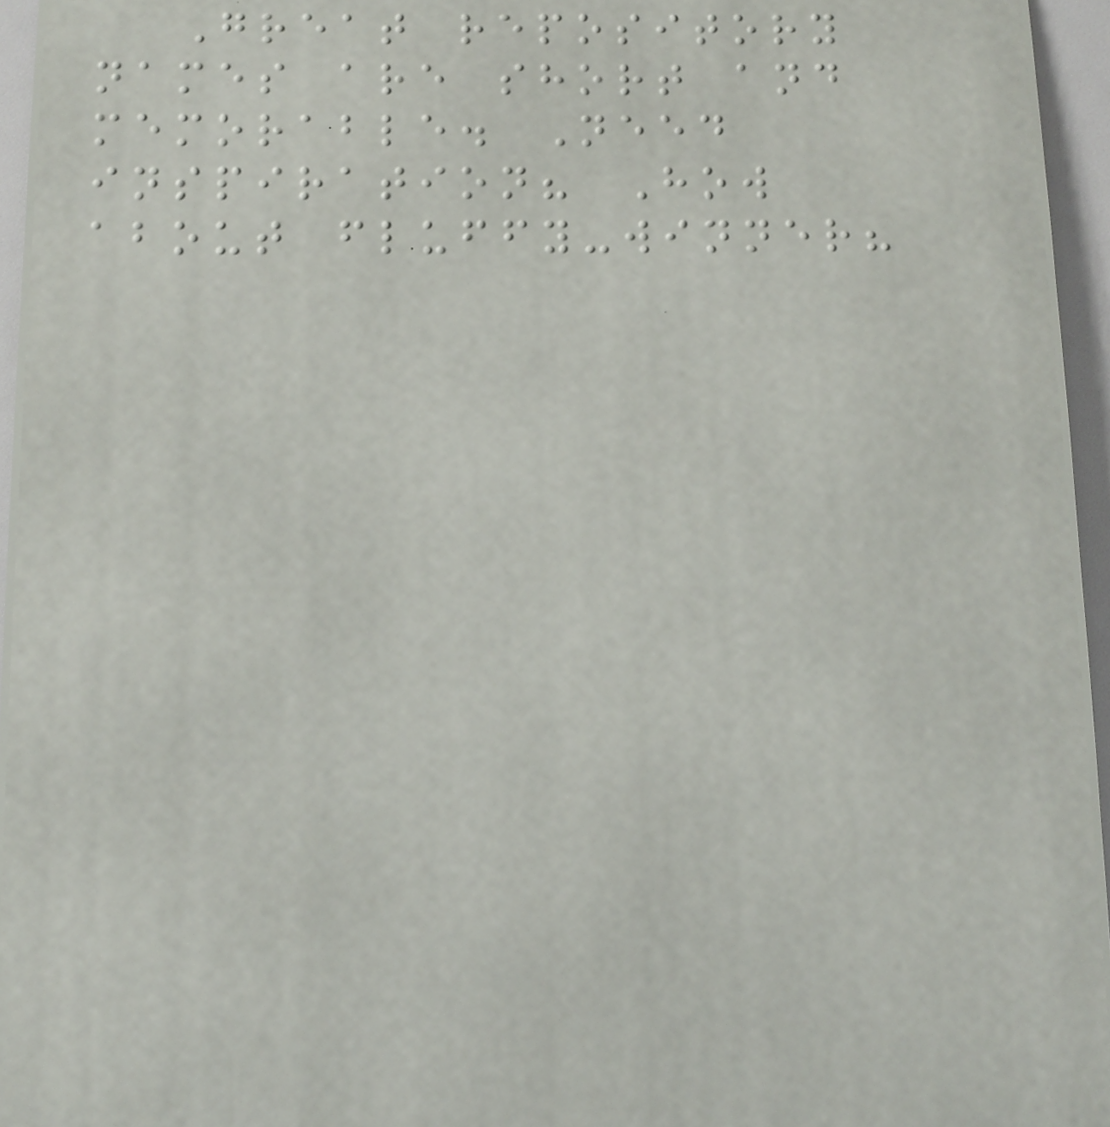Great repository
names are short and
memorable. Need
inspiration? How
about fluffy-winner?
